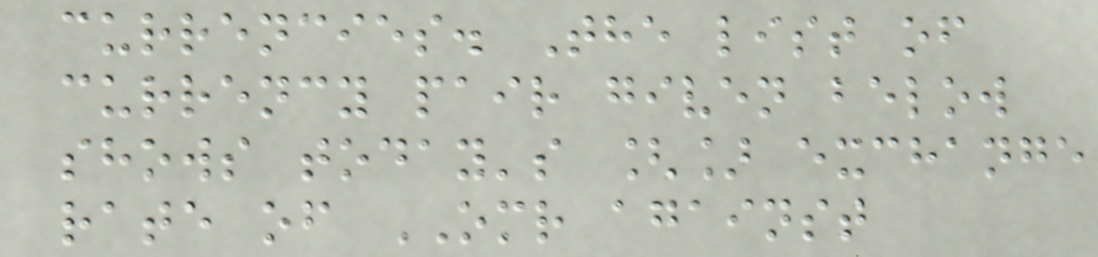currencies. The list of
currency pair given below
shows today's [] exchange
rate of OMR against
